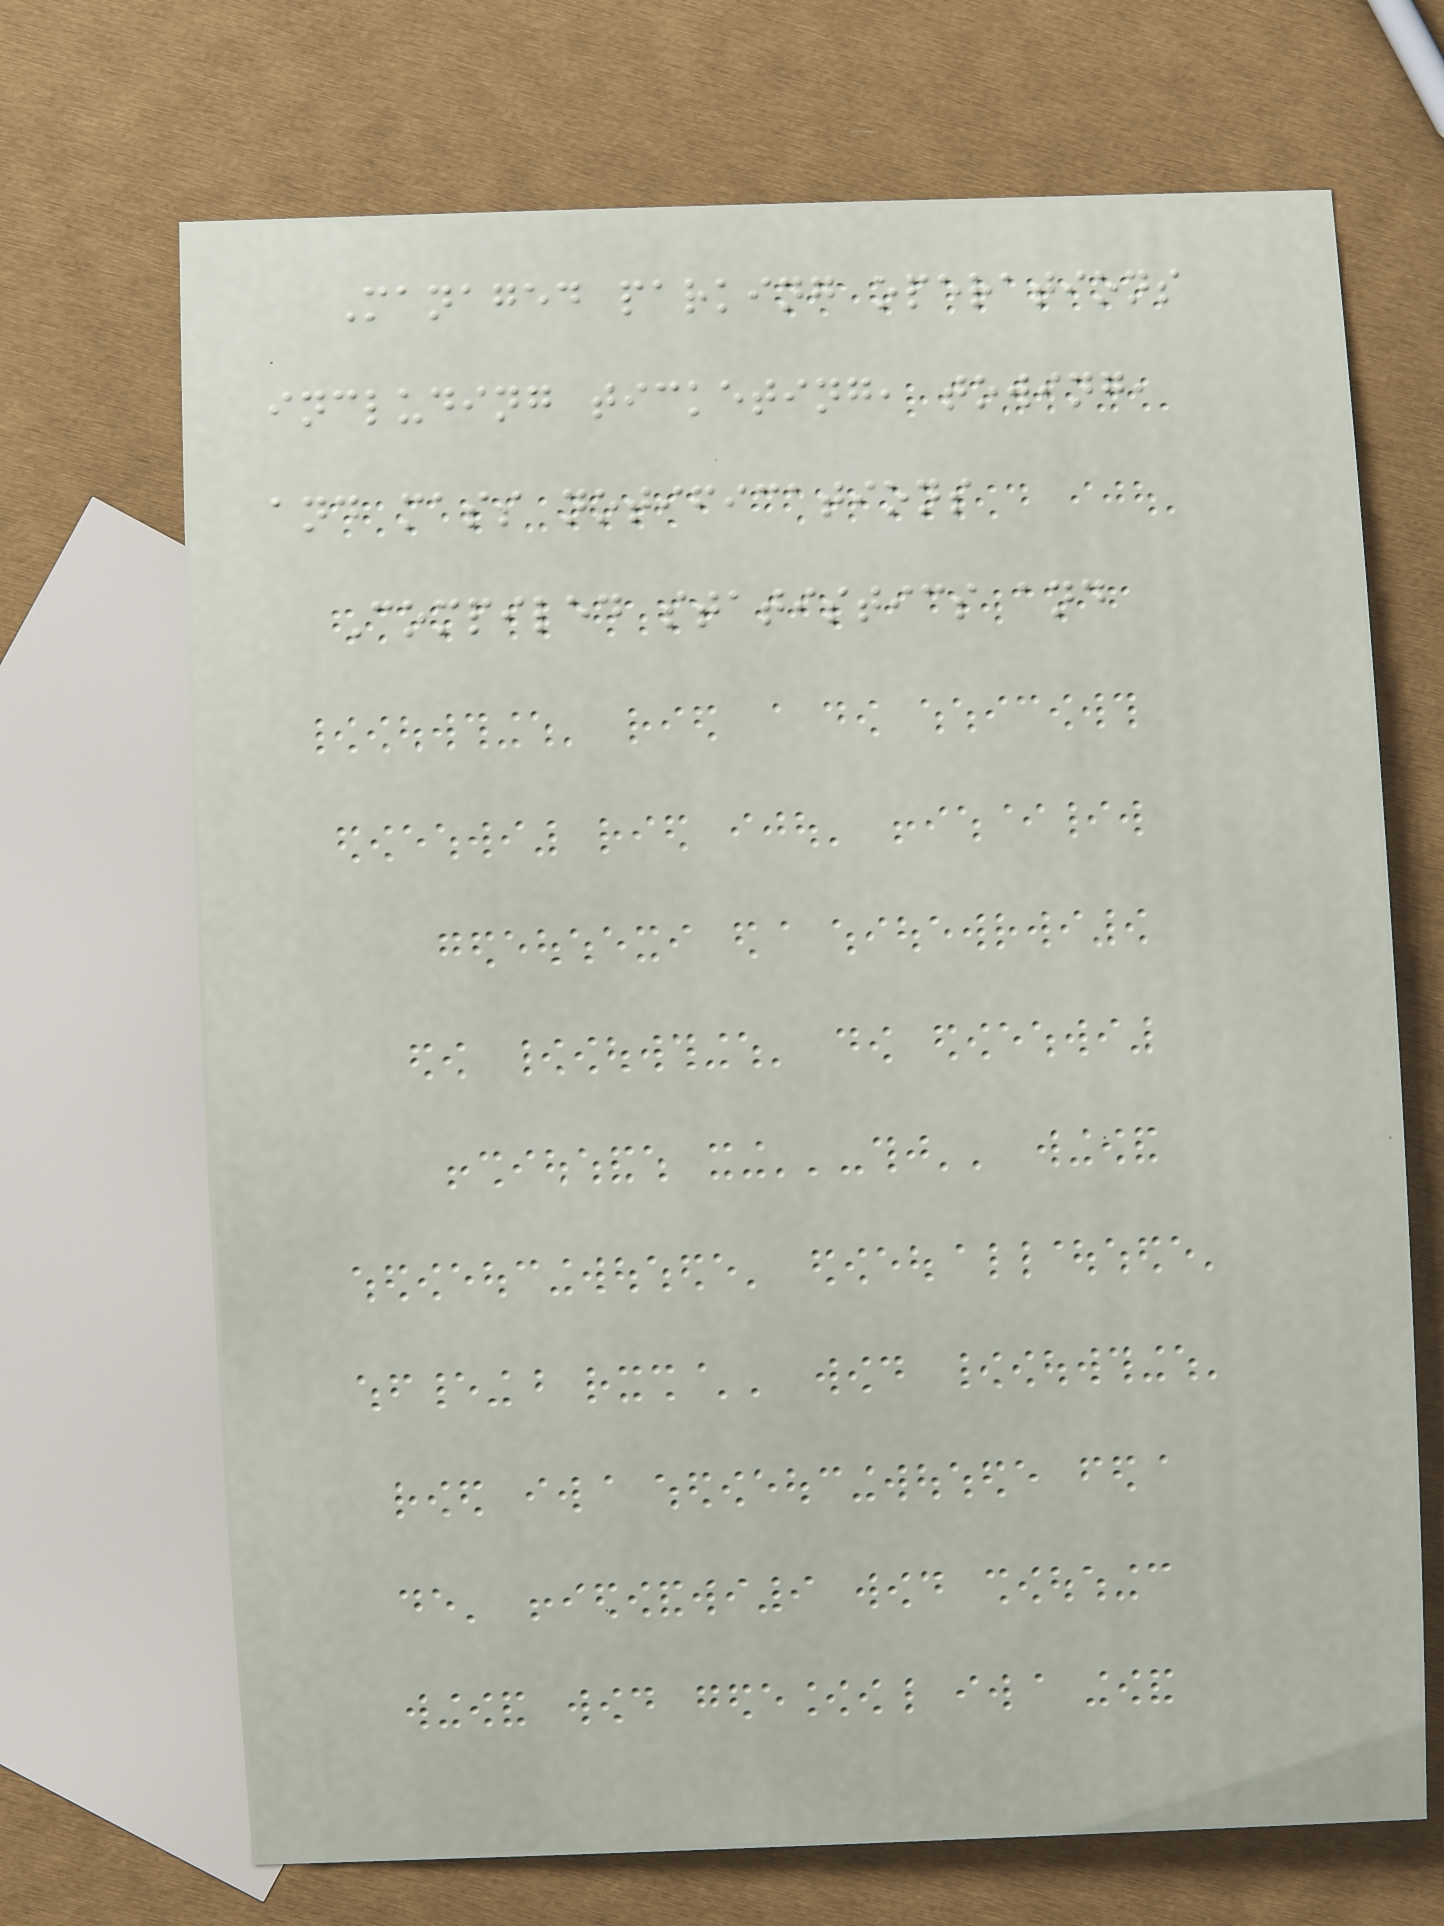Managed parking operations
including ticketing, towing,
and mass notifications
Compiled statistics and
